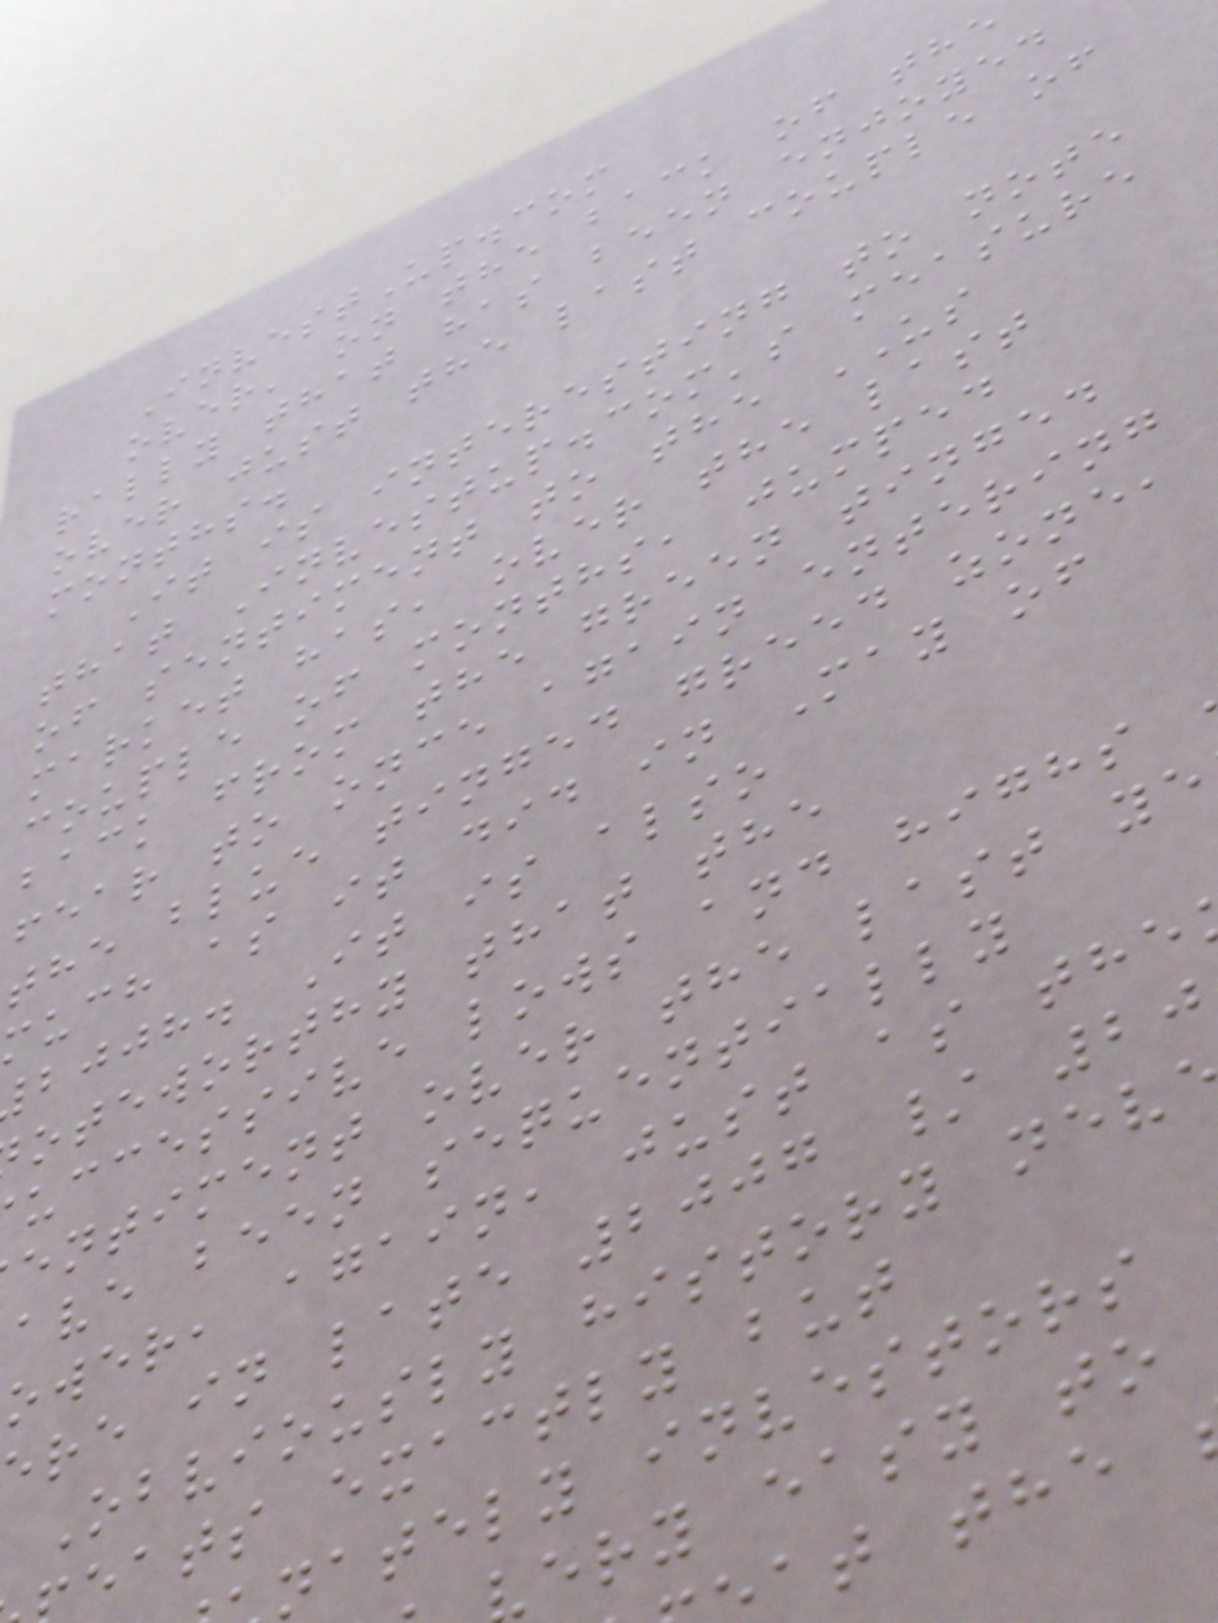InvestUp.com
over' on the back of the
rally that has been enjoyed
over just the last couple of
months.
It is interesting to note
that Investup.com's measure
of sentiment to the US
market has, over the last
couple of months, jumped
back from the green tinged
fear to once again entering
the blue tinged greed zone,
much as it did in May of
bjjh. It is also
oteworthy that the
uccessive lows and highs
entiment over the last ye
ave been sequentially
ower, again, just as the
re in late 2007 / 20
Obviously history nev
eats exactly but
nately investors
ery easy to
